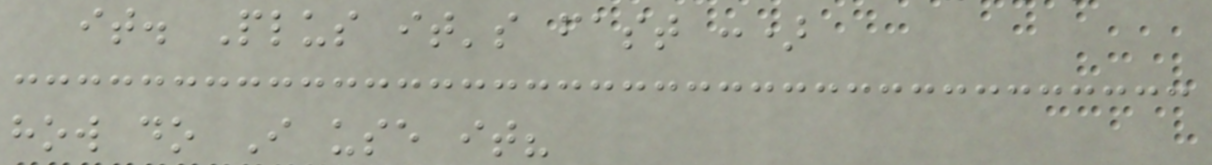it. Plus it's fast :)
how do I use it?
